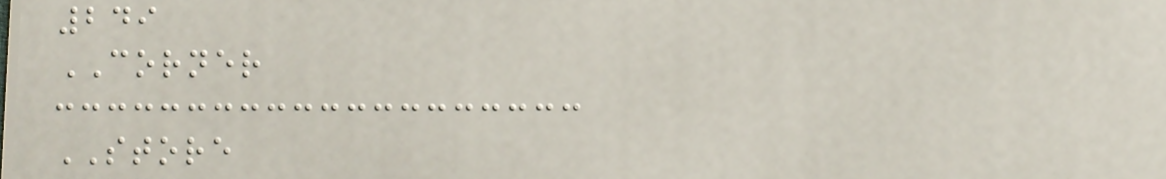249
CORNER
STORE
